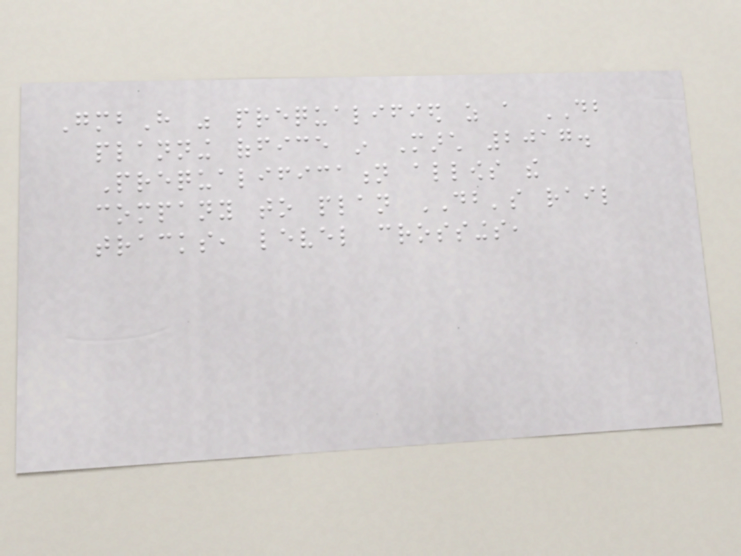GmbH was prequalified as a DB
planning office in March 2017.
Prequalification allows the
company to plan DB's rail
tracks, level crossings,
